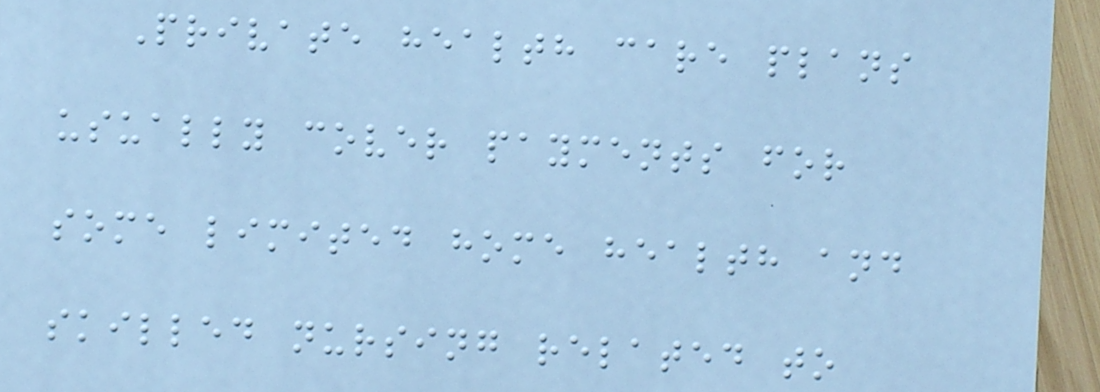Private health care plans
usually cover payments for
some limited home health and
skilled nursing related to
